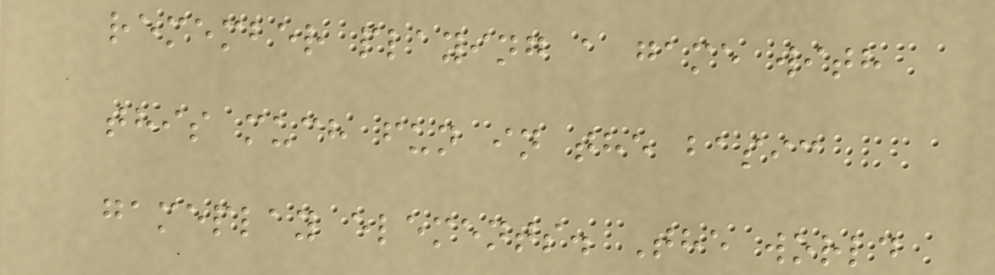remember playing a game with
this much fun in the basic
gameplay elements. The world
